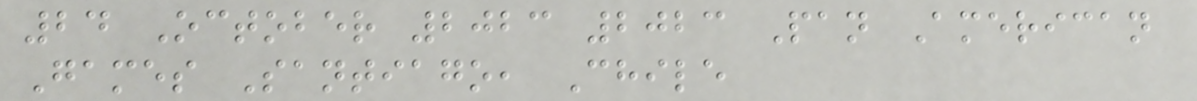24 October 2023 2023 Pan American
Games Santiago, Chile
